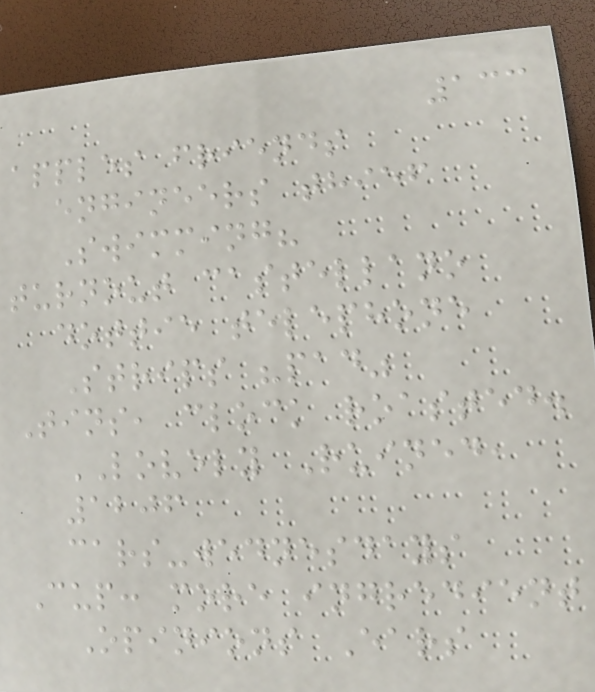133
apples friends
engineers thief
Swimming?
turnout castellano
dottie telephone
Strips "pad"
Tins, clock roasted.
LOVELY Ruined,
1206
cars-wednesdays
Cup: more ingredient
Opinions Ears
